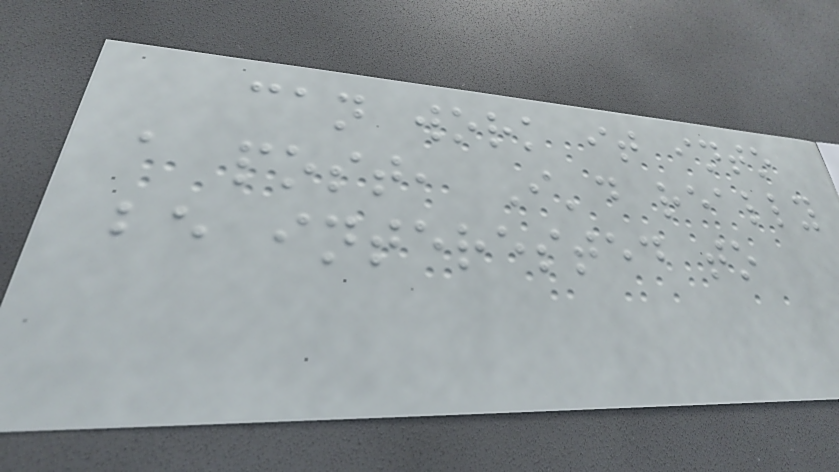can work it into
a post, I'd really
be interested to
